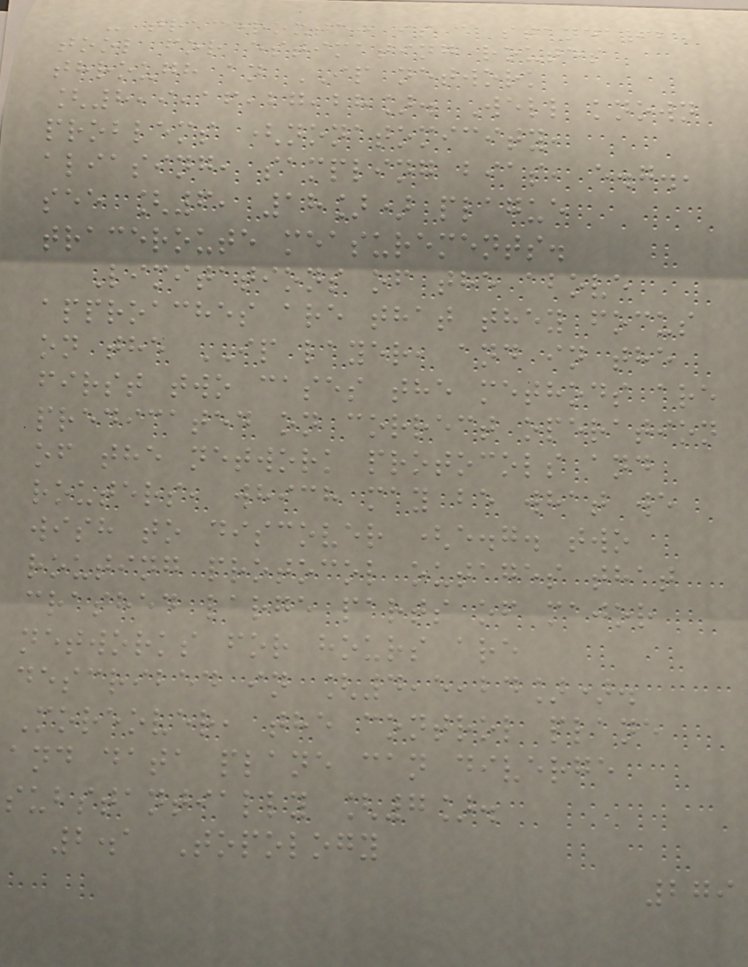- traceroute: is a standard
tool for estimating routes
through an IP network
[8,9,16,27,28]. Well known
problems (nonatomicity,
aliasing, sampling bias, e.g.,
see [6, 18]) plague
traceroute measurements.
Limitations of the above
approaches are that they focus
on the IP layer, and in the
first two cases the methods are
predicated on correct operation
of the network protocols and
routers, which may be what we
wish to discover (e.g. two
routing protocol outages that
crashed large parts of major
networks for hours are
described in [4,5,24]).
Moreover, the control plane
and data plane can diverge
substantially [7].
2.1 Topology
279
